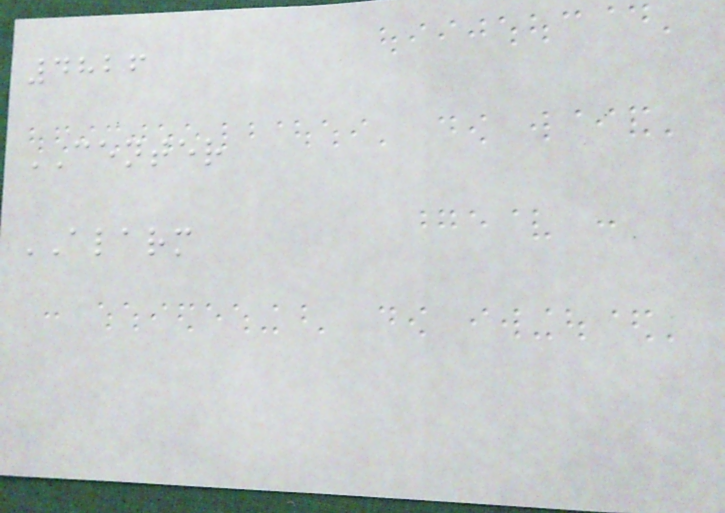4826
CENTER
ALARM
